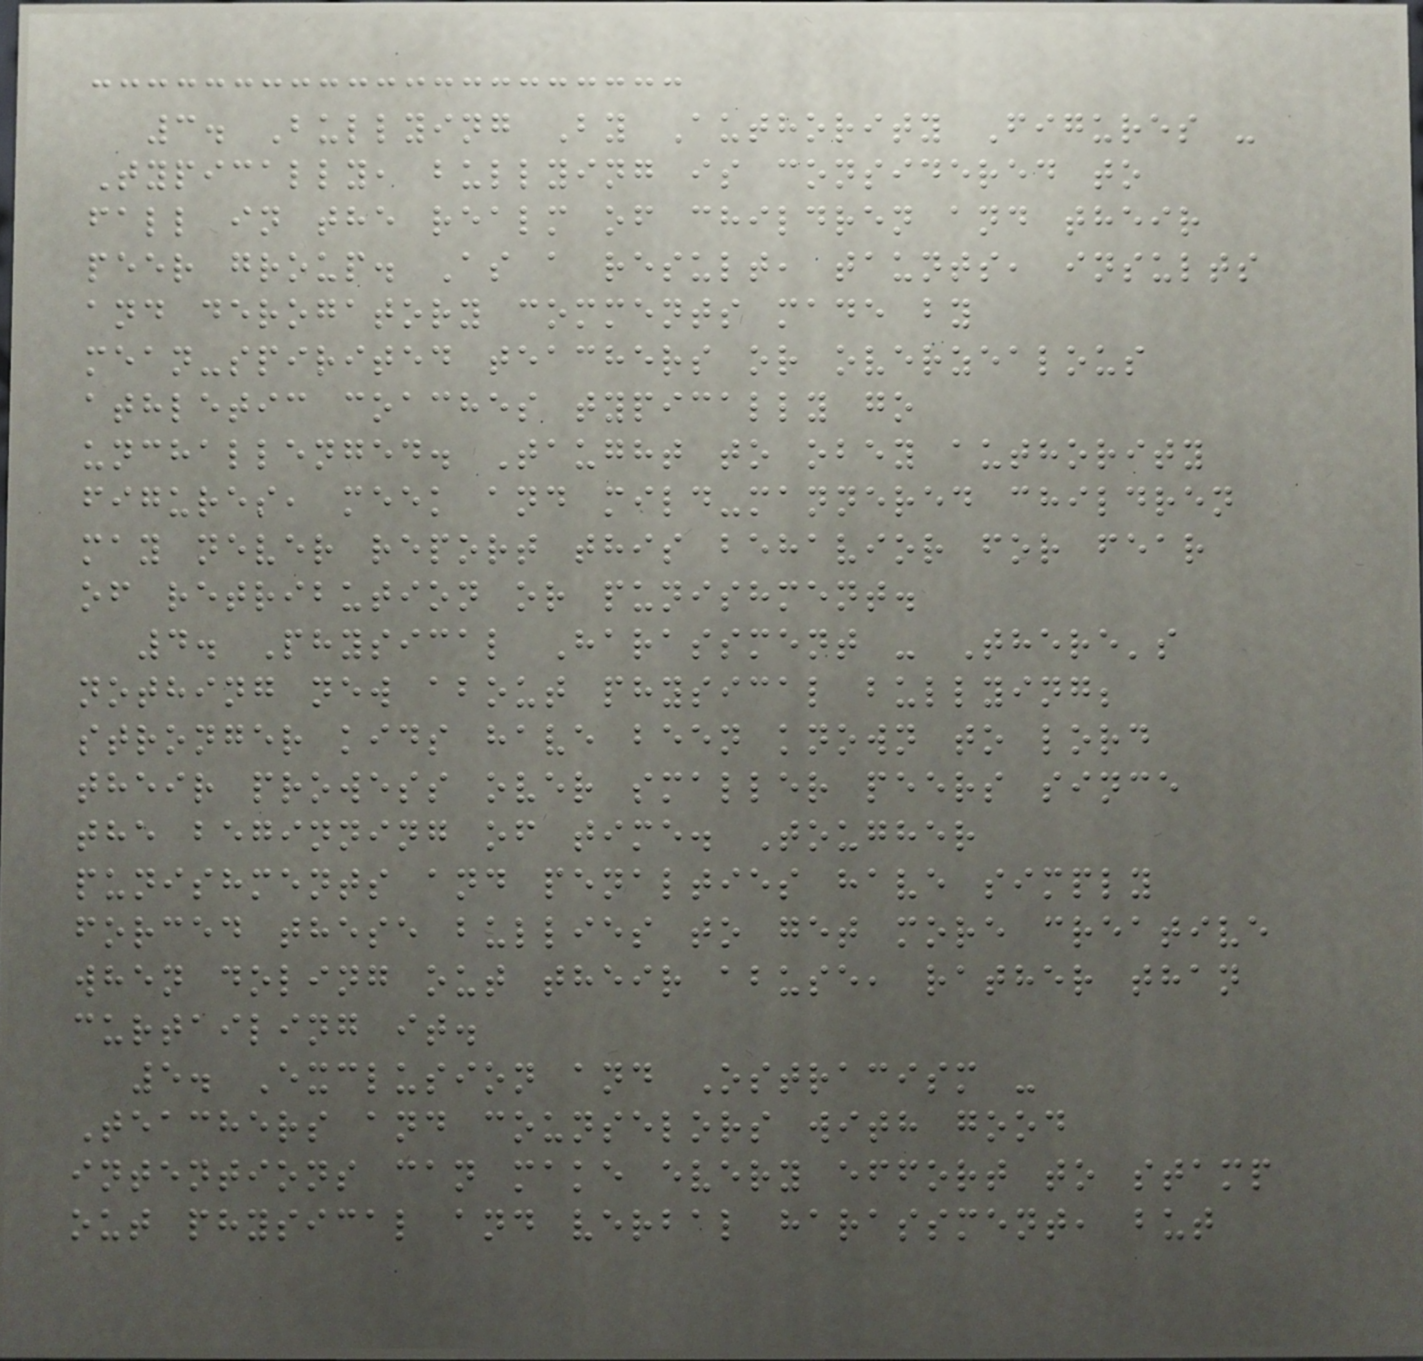3. Bullying By Authority Figures -
Typically, bullying is considered to
fall in the realm of children and their
peer group. As a result, taunts, insults
and derogatory comments made by
mean-spirited teachers or overzealous
athletic coaches typically go
unchallenged. Taught to obey authority
figures, meek and mild-mannered children
may never report this behavior for fear
of retribution or punishment.
4. Physical Harassment - There's
nothing new about physical bullying;
stronger kids have been known to lord
their prowess over smaller peers since
the beginning of time. Tougher
punishments and penalties have simply
forced these bullies to get more creative
when doling out their abuse, rather than
curtailing it.
5. Exclusion and Ostracism -
Teachers and counselors with good
intentions can make every effort to stamp
out physical and verbal harassment, but
